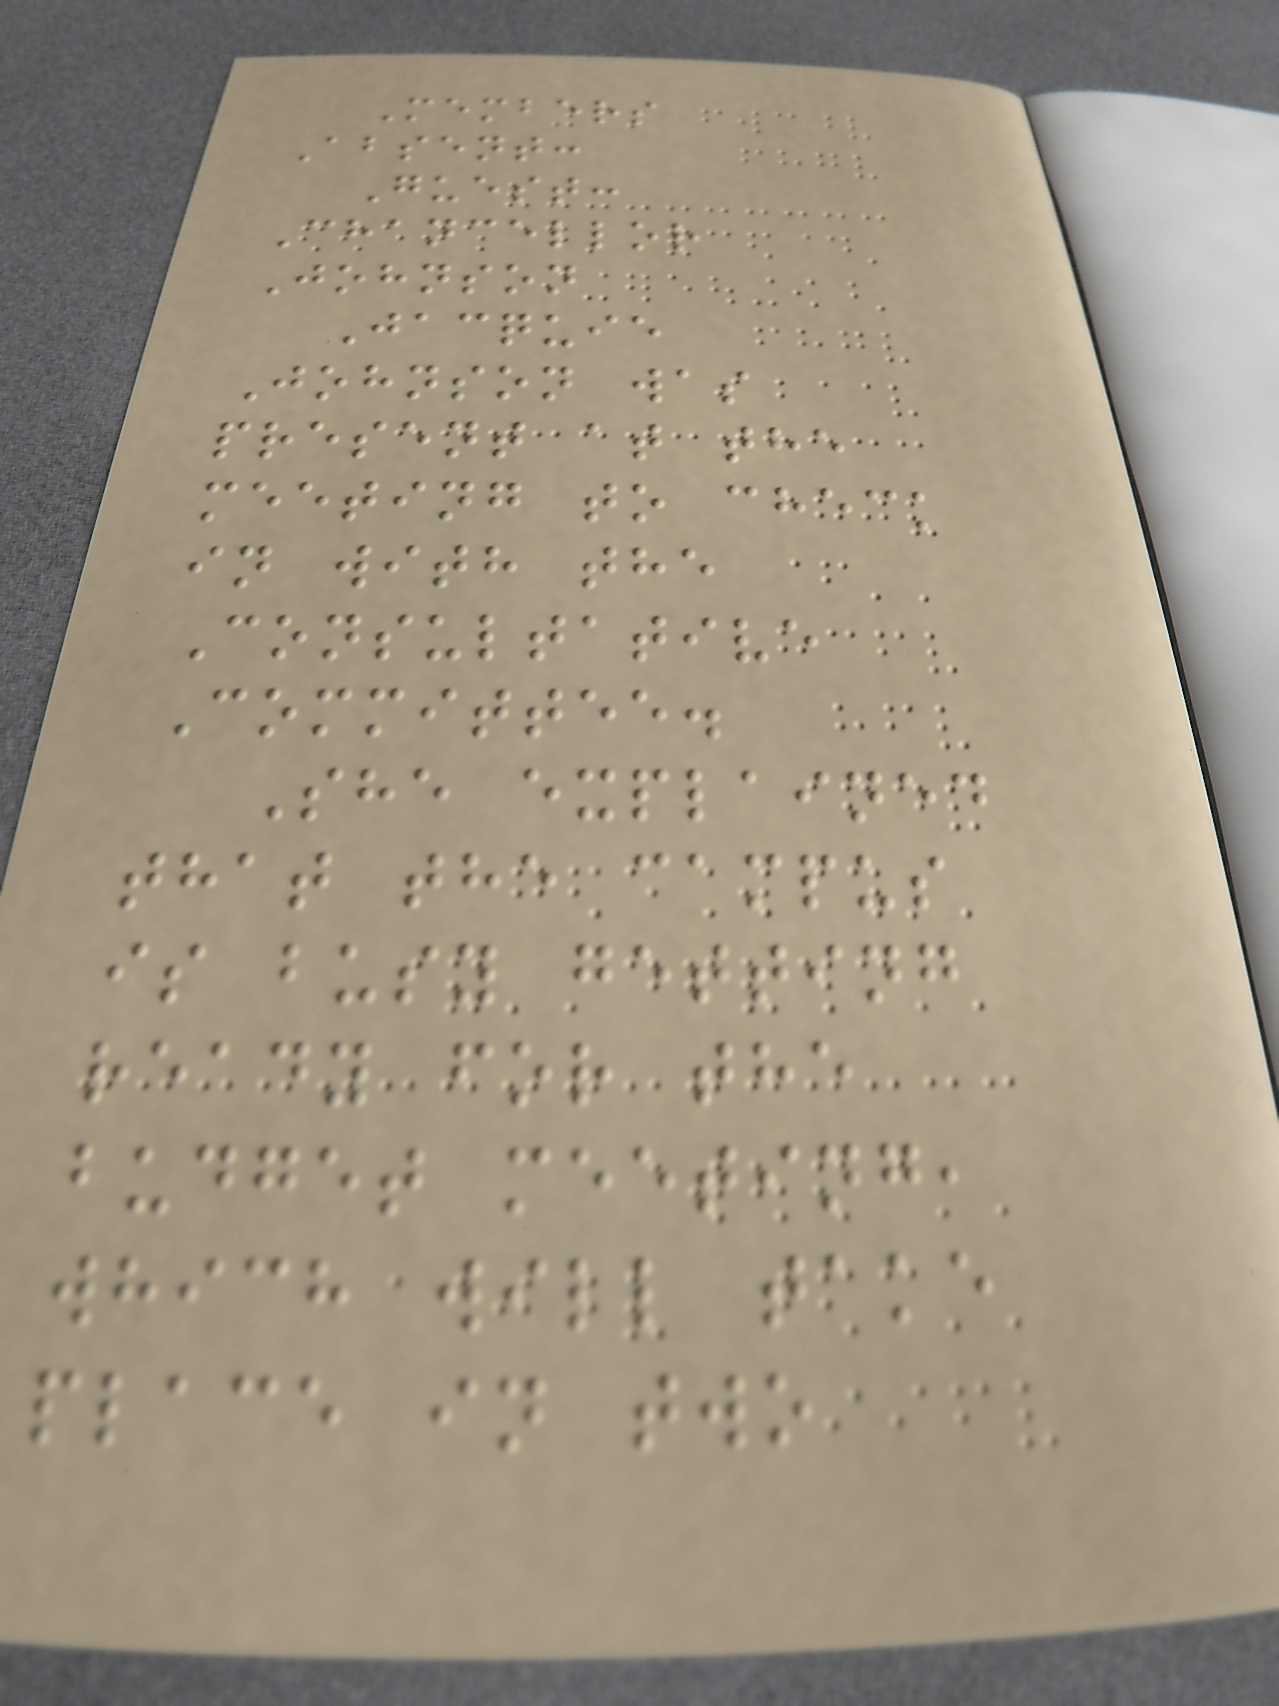Members
Absent:
Guest:
Chancellor
Johnson
Jacquie
Johnson was
present at the
meeting to check
in with the
Consultative
Committee.
She explained
that the campus
is busy getting
ready for the
budget meeting,
which will take
place in two
